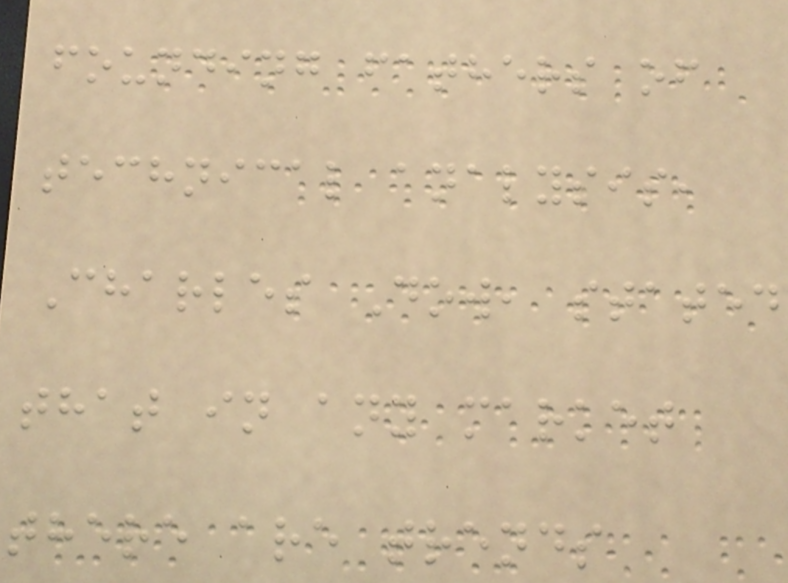founding fathers of
technical analysis,
Charles Dow, stated
that in any market
there are trends
